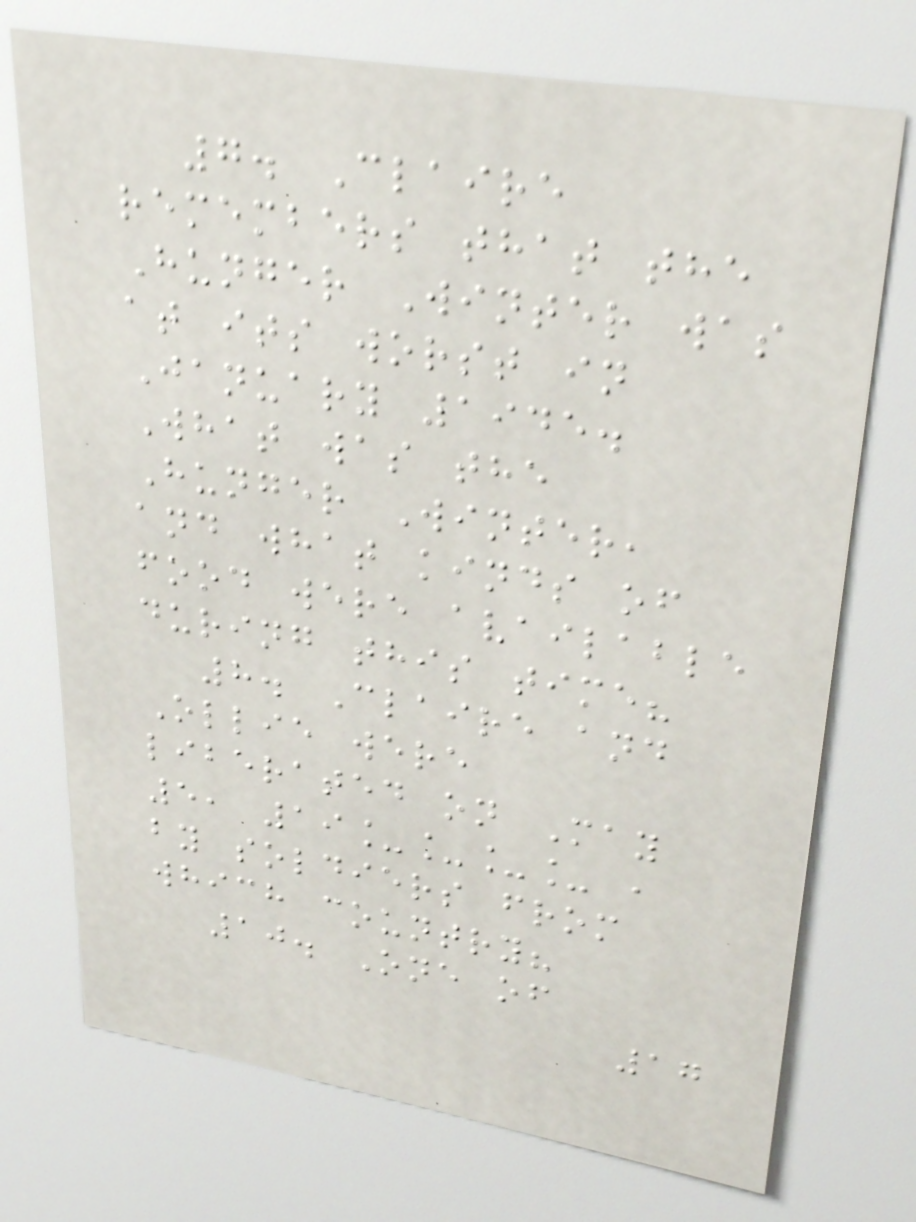7. Claire
remembers that the
Hunger Winter was
at its worst in
January 1945.
What was the
Hunger Winter,
and what kinds of
food were available
during this time?
8. Claire and
Ollie were
liberated on May
5, 19____ ,
by soldiers from
which country?
10. One of
17
